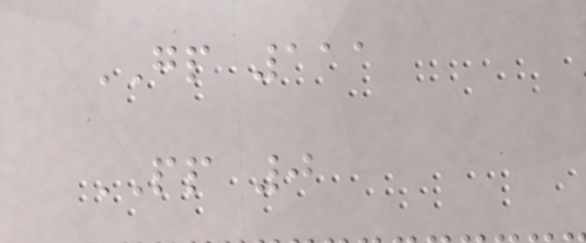GP 111
PP 0
